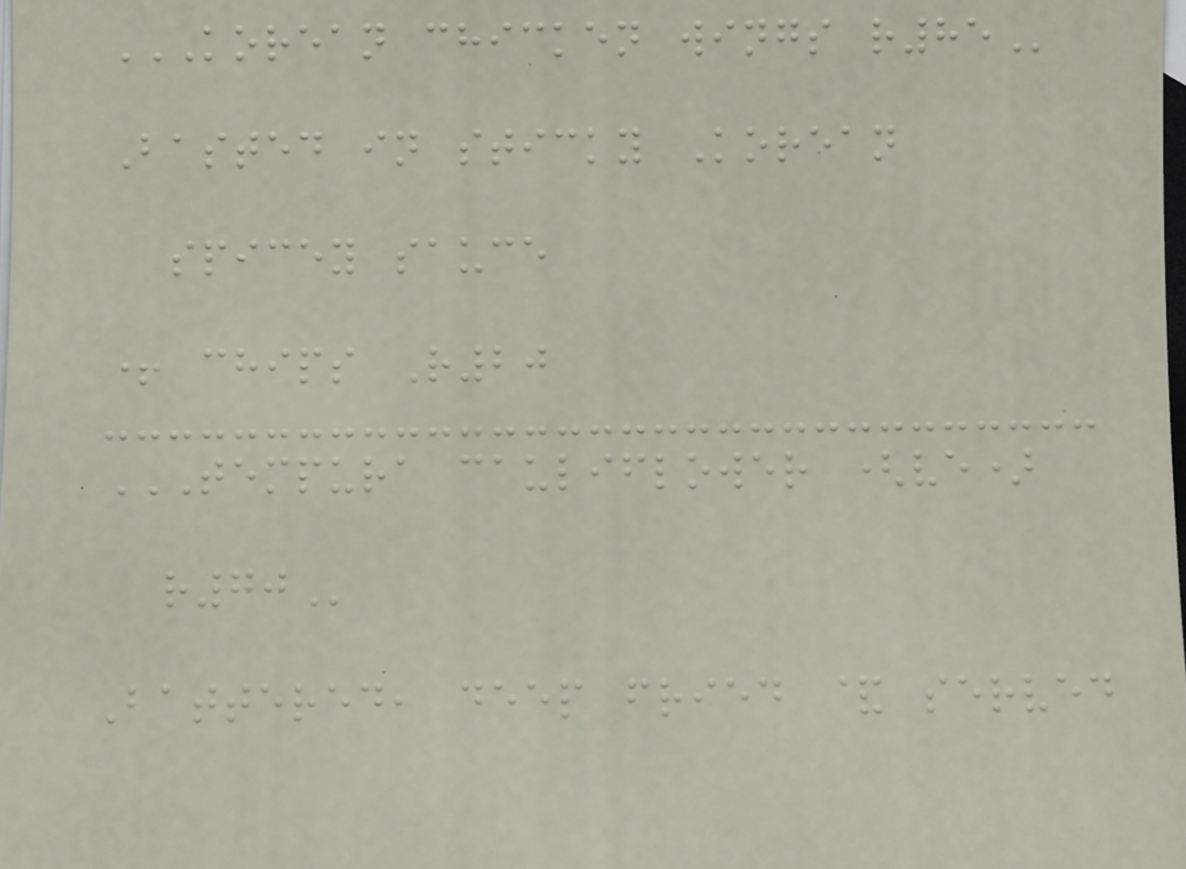KOREAN CHICKEN WINGS R85
Basted in sticky Korean
spicey sauce
+ chips R20
TEMPURA CAULIFLOWER (VE)
R70
Battered, deep fried & served
